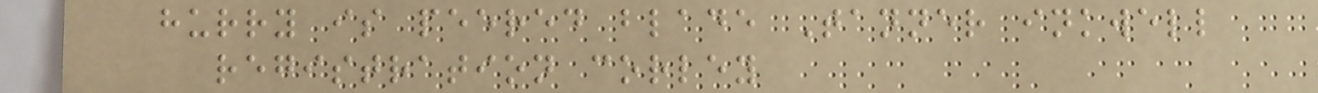hurry is peered blade Tanner inkwell
registration corley
